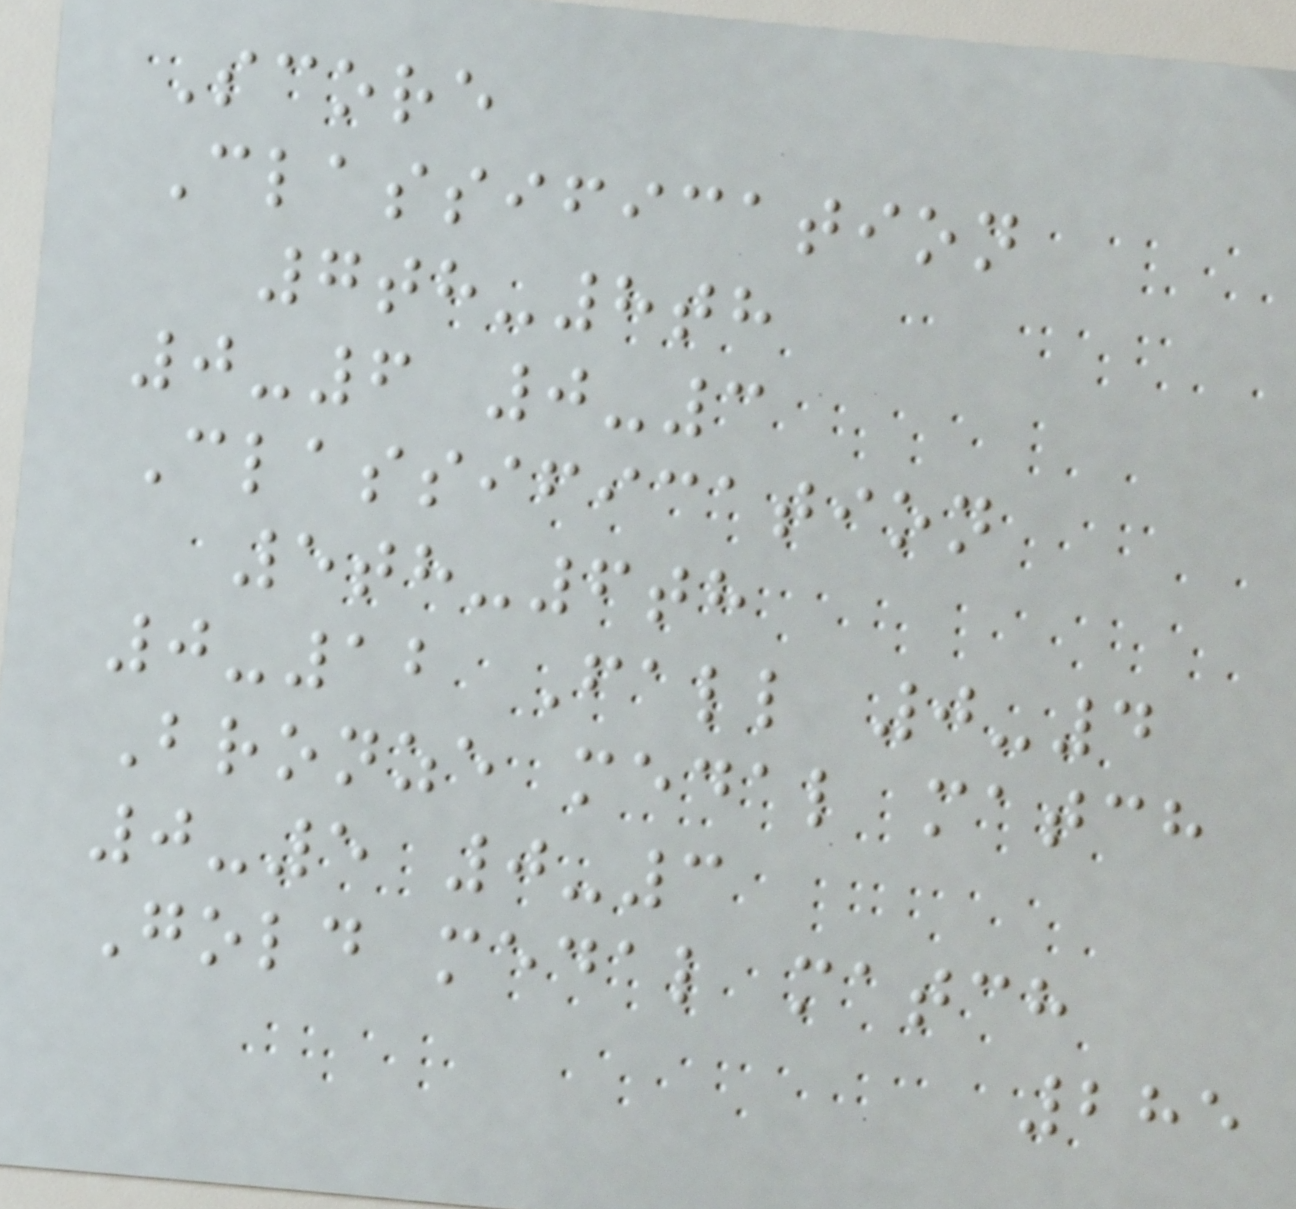Score
Classification
7th-8th
0-6 0-3
Classification
5th-6th
0-12 Fall 0-4
Bronze medal match
0-5 0-3
Gold medal match
285
